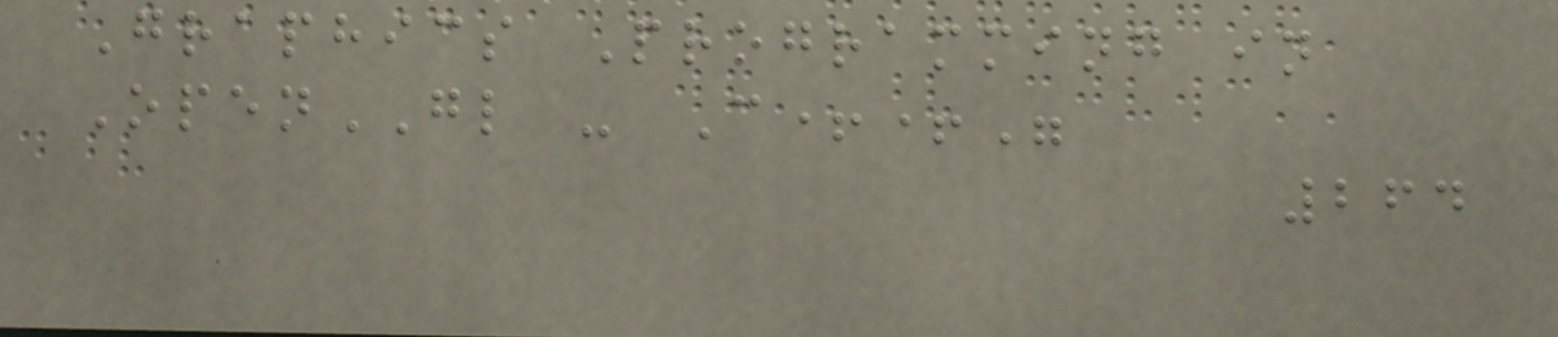Graphics Programming in
OpenGL - C++"
264
